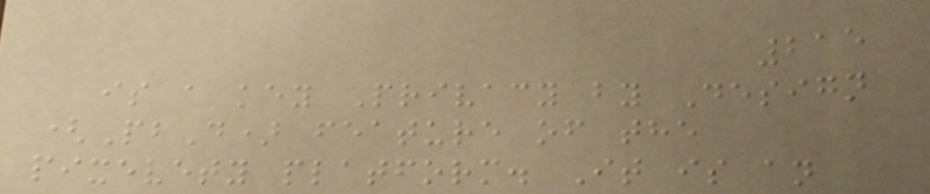215
is a key Privacy by Design
(PbD) feature of the
pixevety platform. It is an
